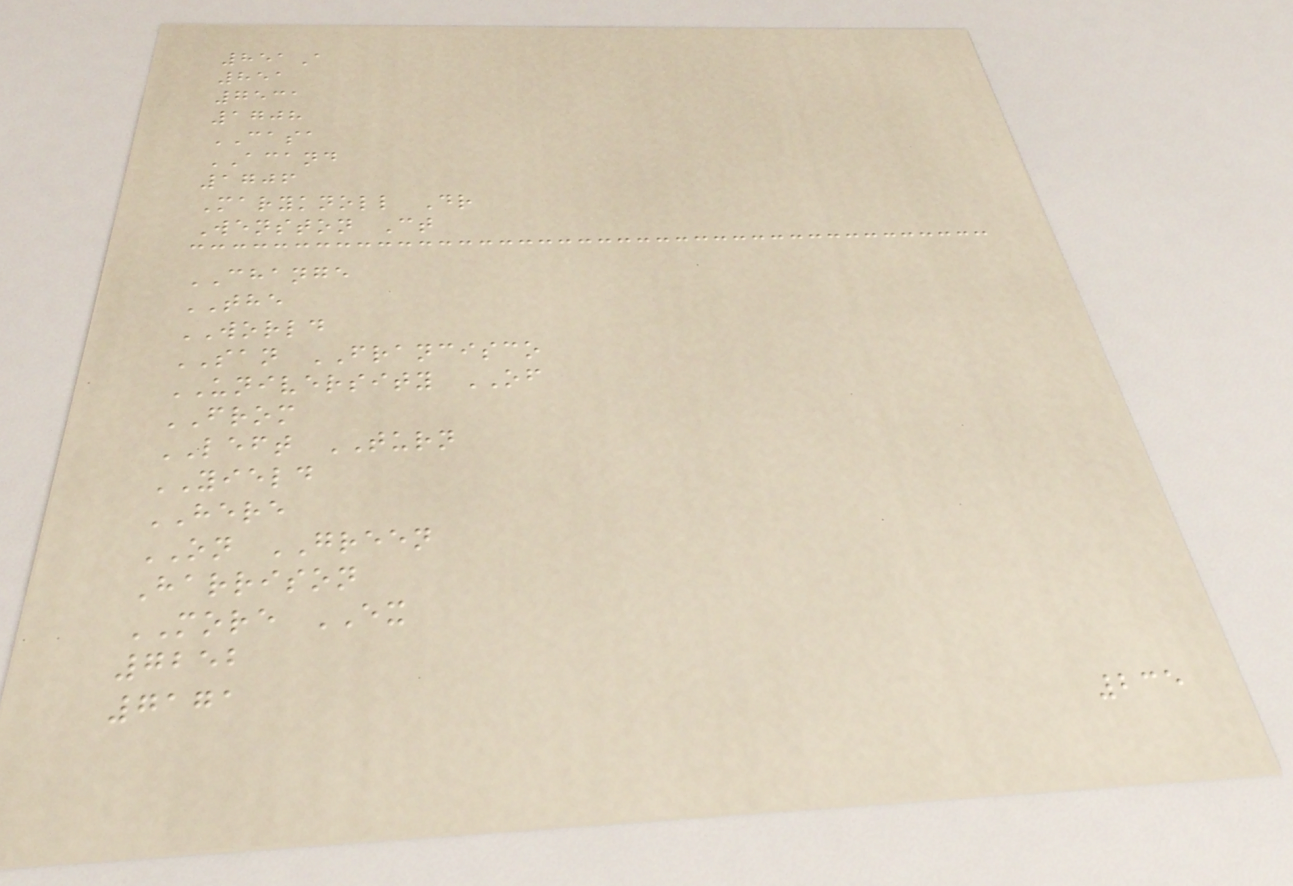851A
851
7531
1708
CASA
ACAND
1706
Maryknoll Dr
Wenston Ct
CHANGE
THE
WORLD
SAN FRANCISCO
UNIVERSITY OF
FROM
LEFT TURN
YIELD
HERE
ON GREEN
Harrison
MORE EX
7252
7171
235
